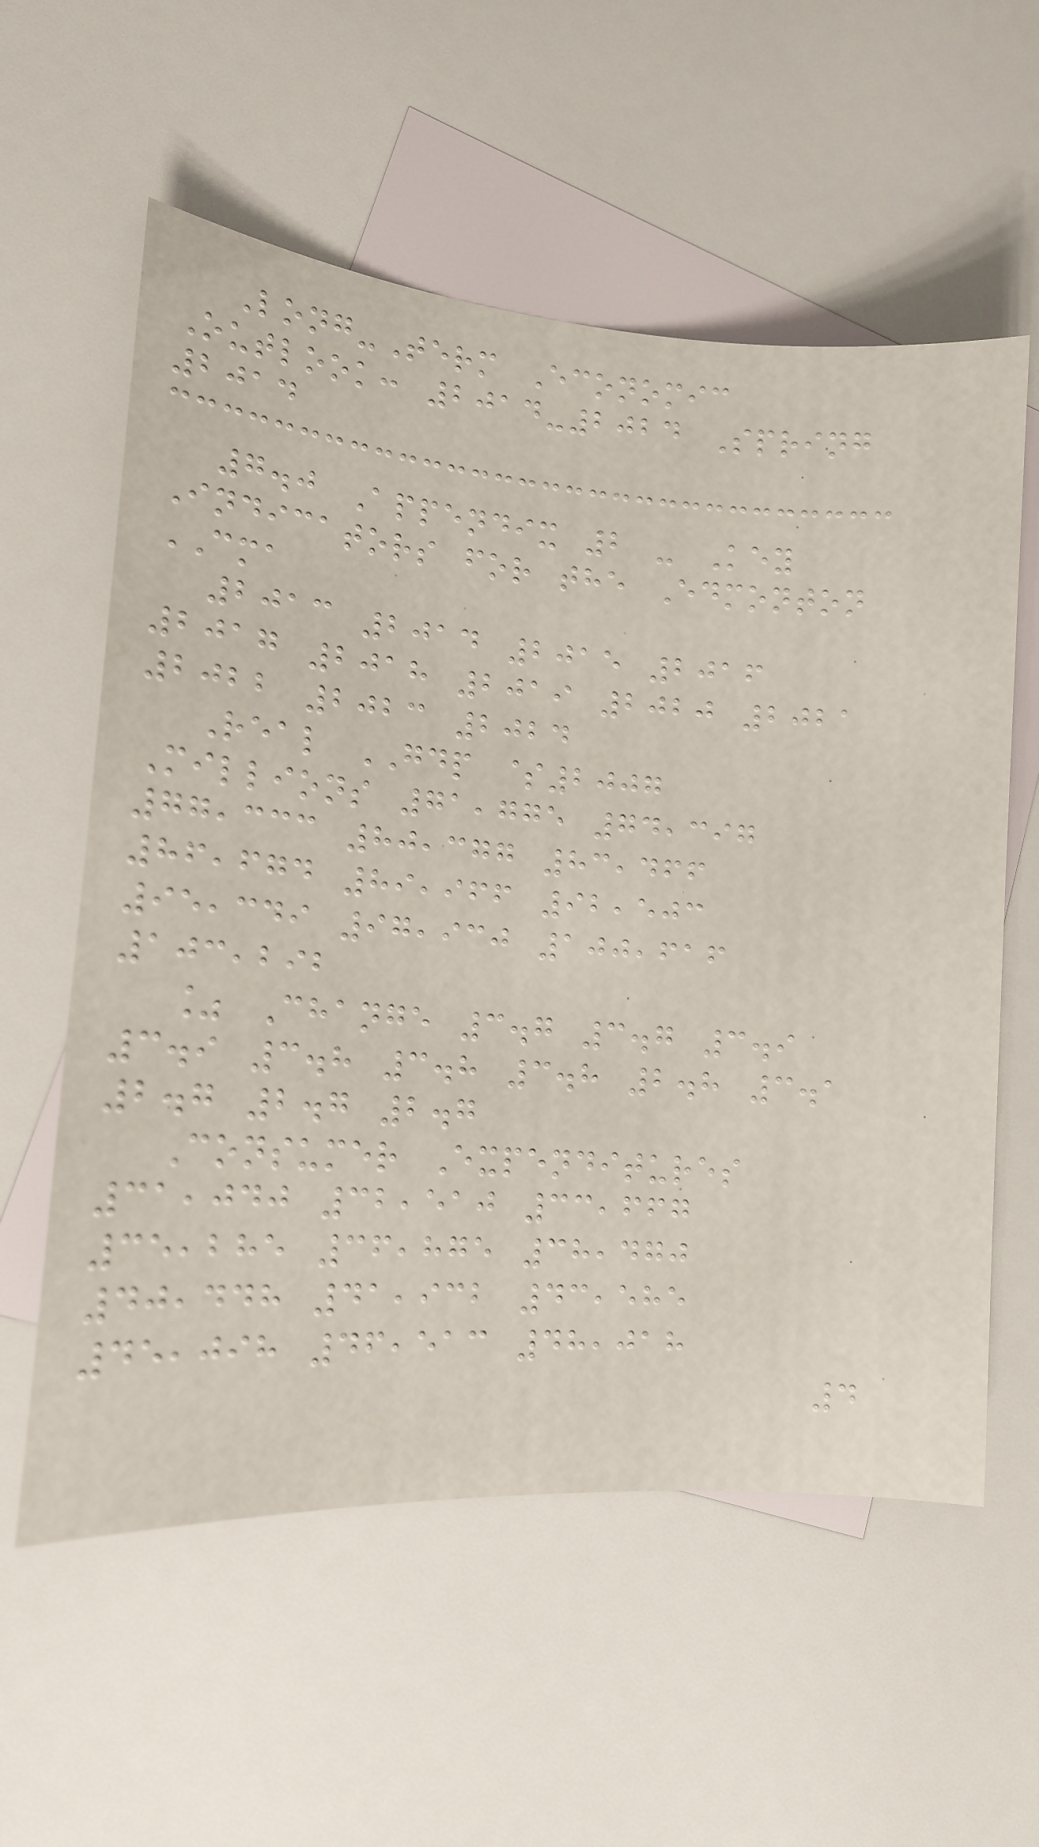Long-Term Economic
Outlook: 2014-2024 Spring
2014
7.0 Appendix 2 - Key
Indicators for the Edmonton
CMA
2013 2014 2015 2016
2017 2018 2019 2020 2021
2022 2023 2024
Real GDP $2007
Millions 71,775 74,397
77,333 80,377 83,466
86,674 89,966 92,503
95,349 97,930 100,616
103,292
% Change 3.7 3.7 3.9
3.9 3.8 3.8 3.8 2.8 3.1
2.7 2.7 2.7
Consumer Expenditures
31,040 32,510 33,667
35,285 36,875 38,470
40,448 41,932 43,585
45,098 46,513 48,018
4
